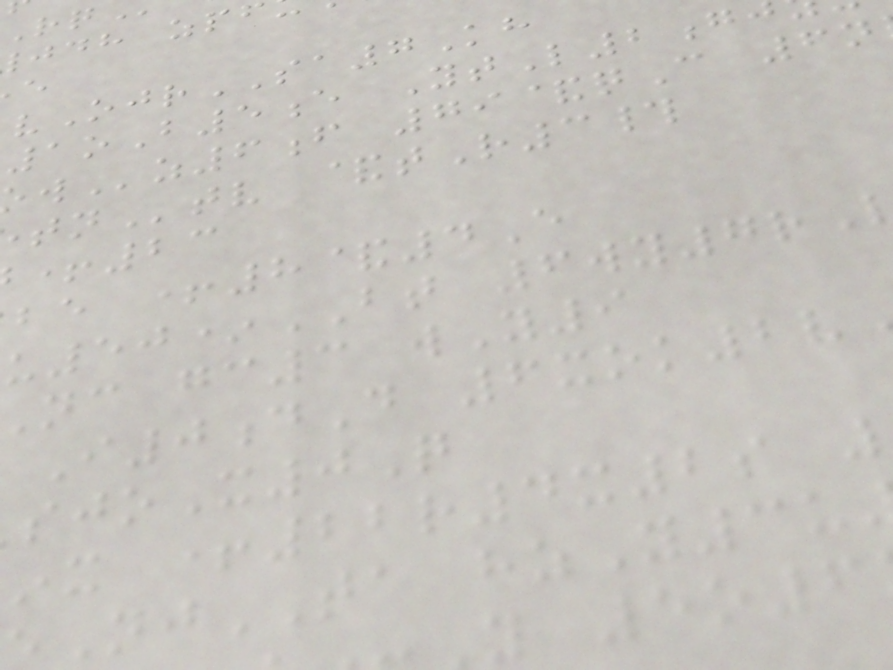vOjrSA7Kh
1oB5e YtL2g
z6f 79&qC 6n
tv &tR3#
+23
be +8&4E
u50*BT 6wy7r
nc gc3 wY9
I0dD 6xok2v
joX0Q
x +22r4x2s
NjTA hzY3u
